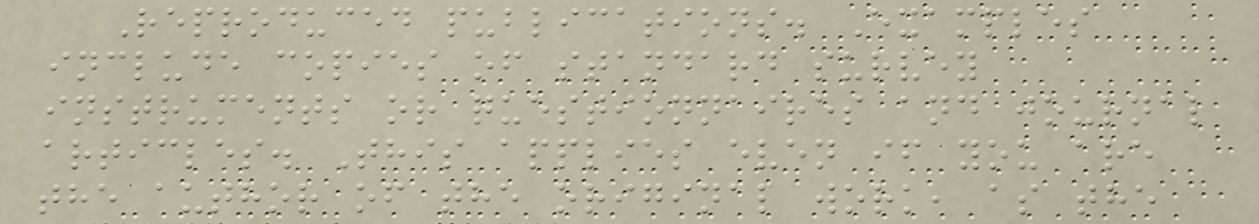Reproduced publications. Examples
include copies of standard survey
instruments or questionnaires and journal
articles. This applies even if you are
the author of the original work, as the
